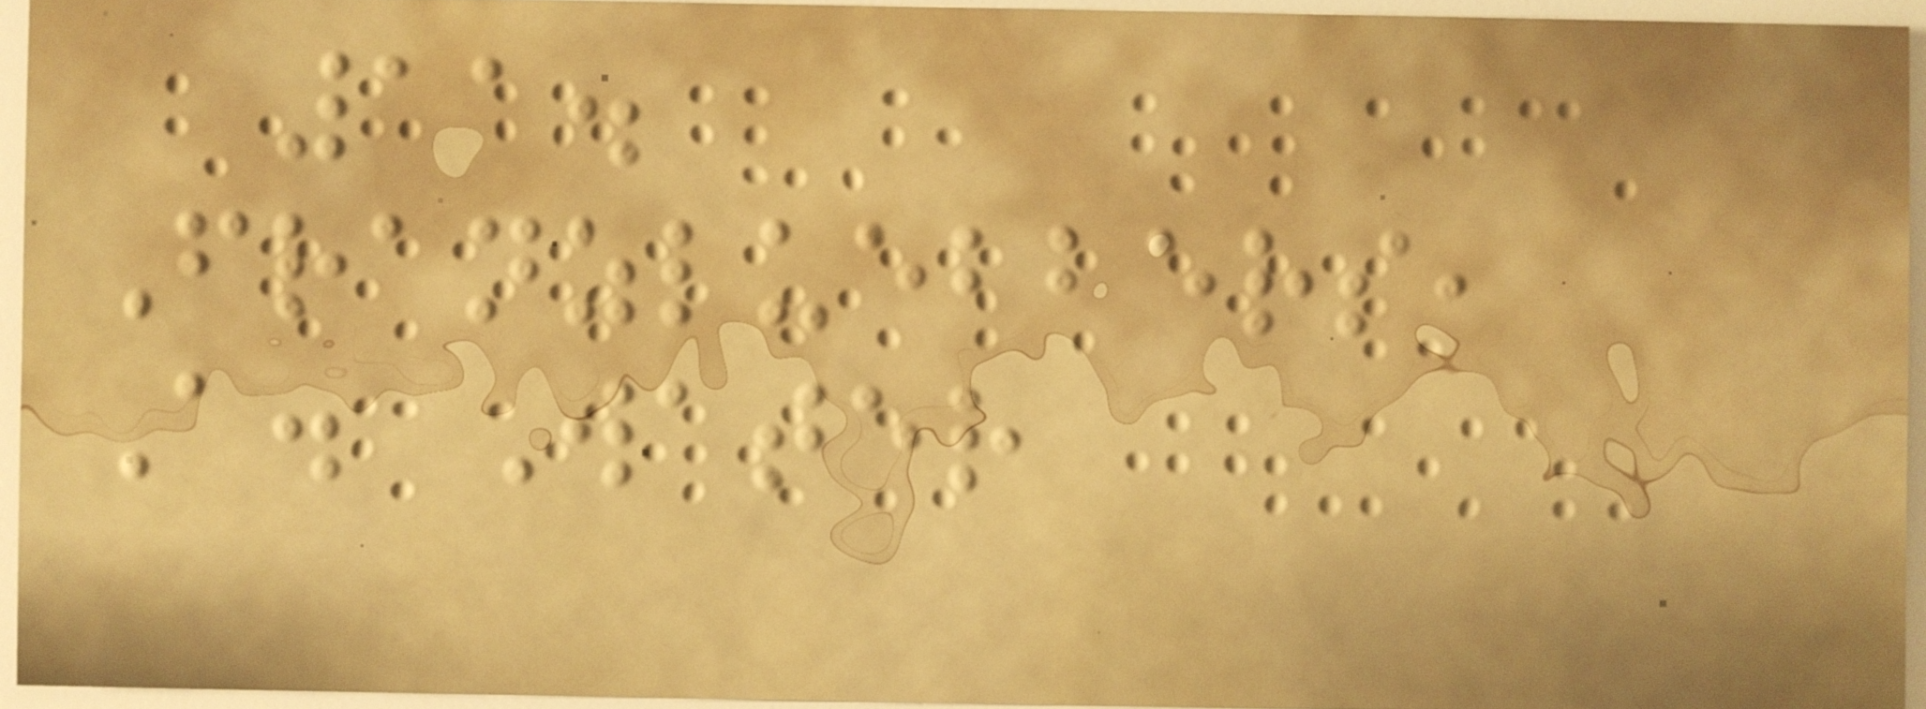11.
Franzluebbers,
A. Water
